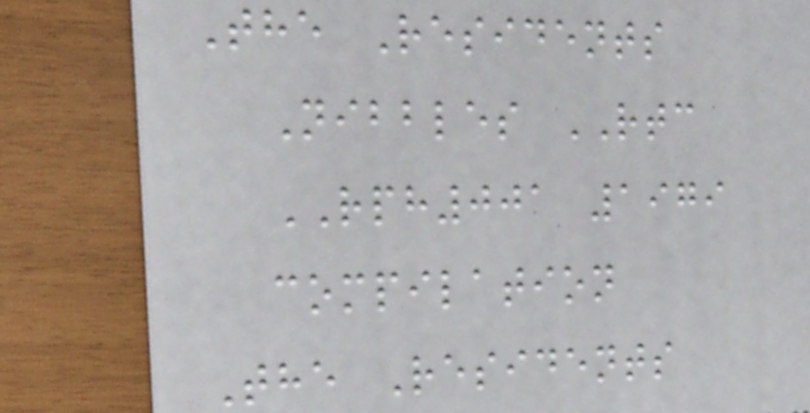The Residents
Nibbles RTC
RPH001 1979
compilation
The Residents
